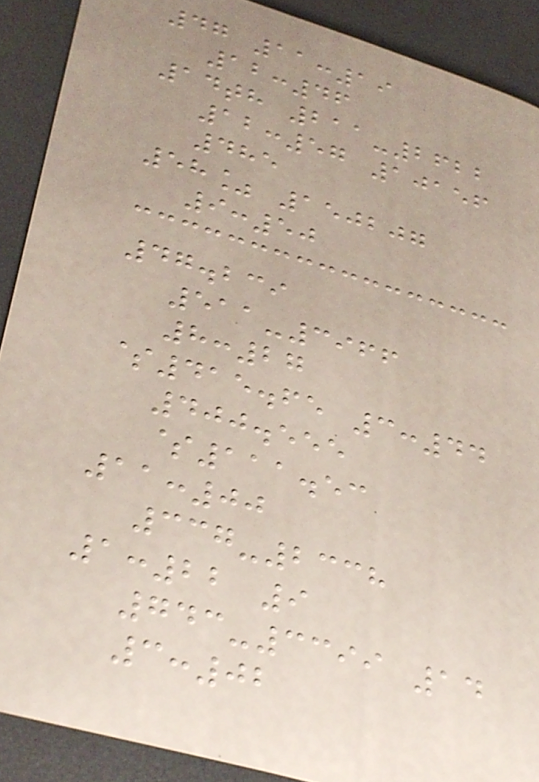47 11:19
12:46
14th 211-2622
12:57 10156
485
58% 150207
9:50
47.239
511-3966
8:27
$415.65 3:44
400.555
$111.53
11:00
337-2338
1:22 9
743-3399 14
3:02
